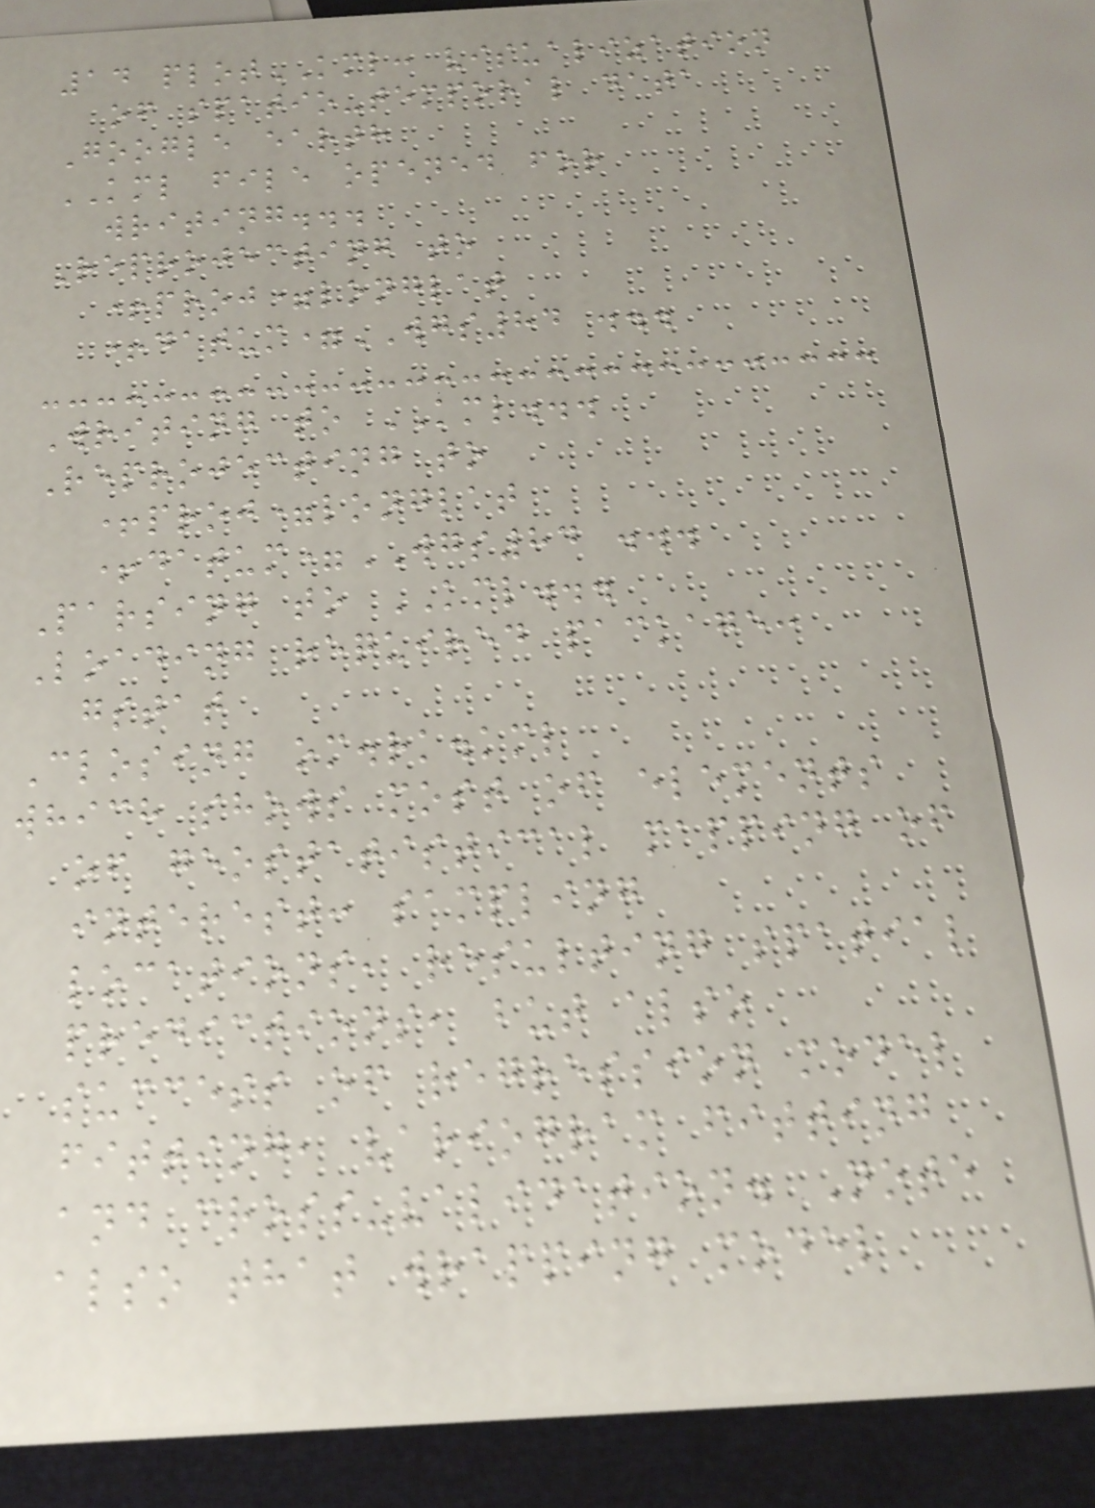14 plotKML: visualization
of spatio-temporal data
Google earth
KML file opened for
writing...
Reprojecting to
+proj=longlat
+datum=WGS84 ...
Writing to KML...
Reprojecting to
+proj=longlat
+datum=WGS84 ...
Parsing to KML...
Loading required package:
gstat
Closing om.rk.kml
which shows most of elements
of geostatistical mapping of
interest: sampling
locations, resulting spatial
predictions, but also
success of regression model
fitting, variogram fitting
and cross-validation. Note
also that wrapping model
